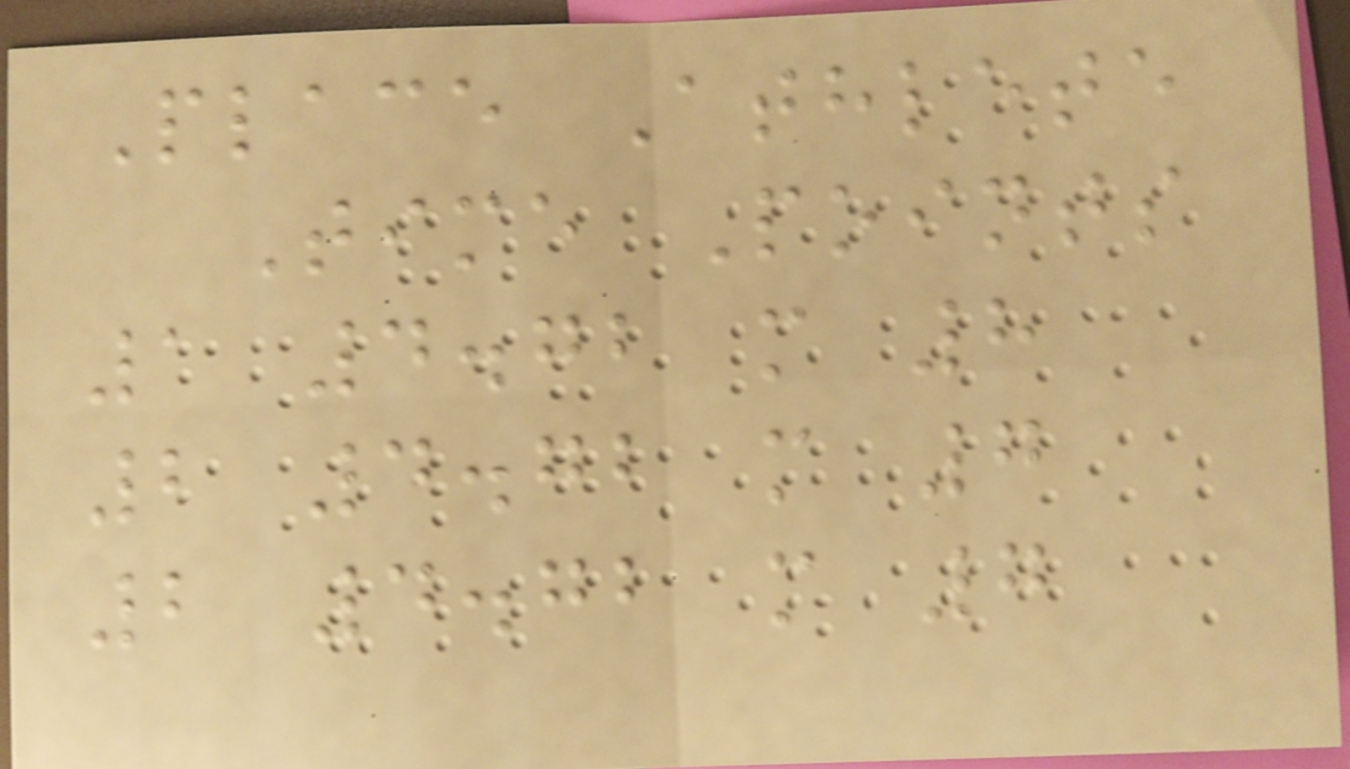Place Athlete
Time Points
1 4.72 m 8
2 4.72 m 7
2 4.72 m 7
